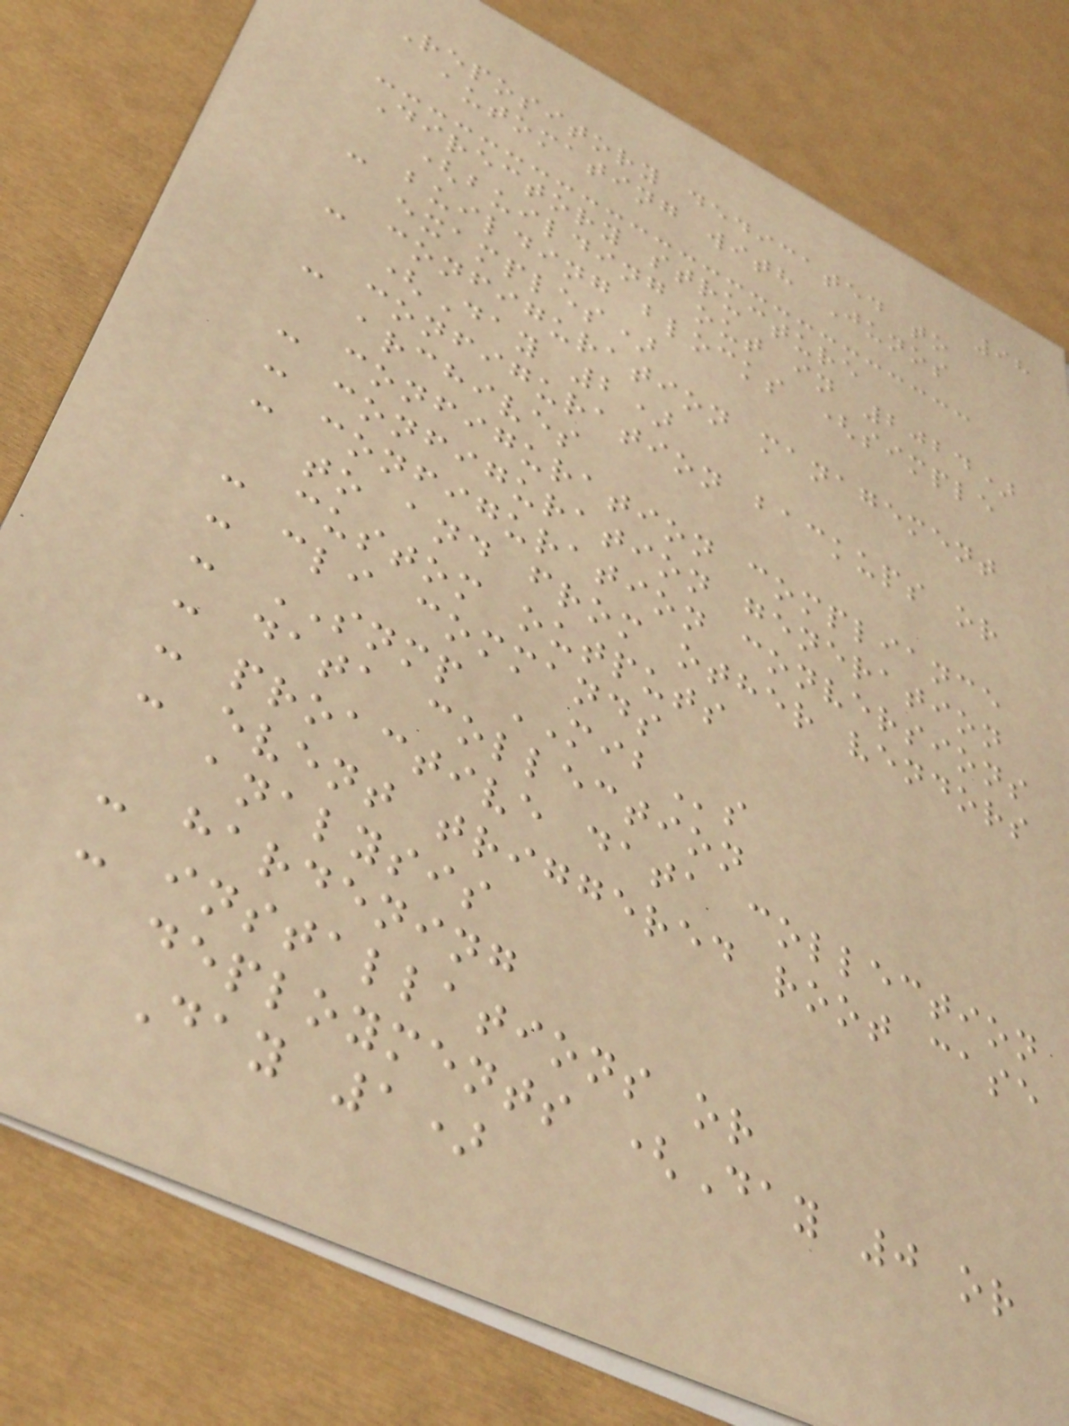98
Repository dedicated to
automating with Junos
Directory structure
(building out in 2024)
- building blocks (simple
examples)
- configuration management
(Day 2)
- configuration backups or
archives
- configuration compliance
- configuration generation
- configuration conversions
to and from other vendors
- custom outputs
- cli commands
- SNMP MIBs
- data collection
- proactive data collection
- event triggered root case
analysis
- hardening
- installations or
deployments (Day 0 or
Day 1)
